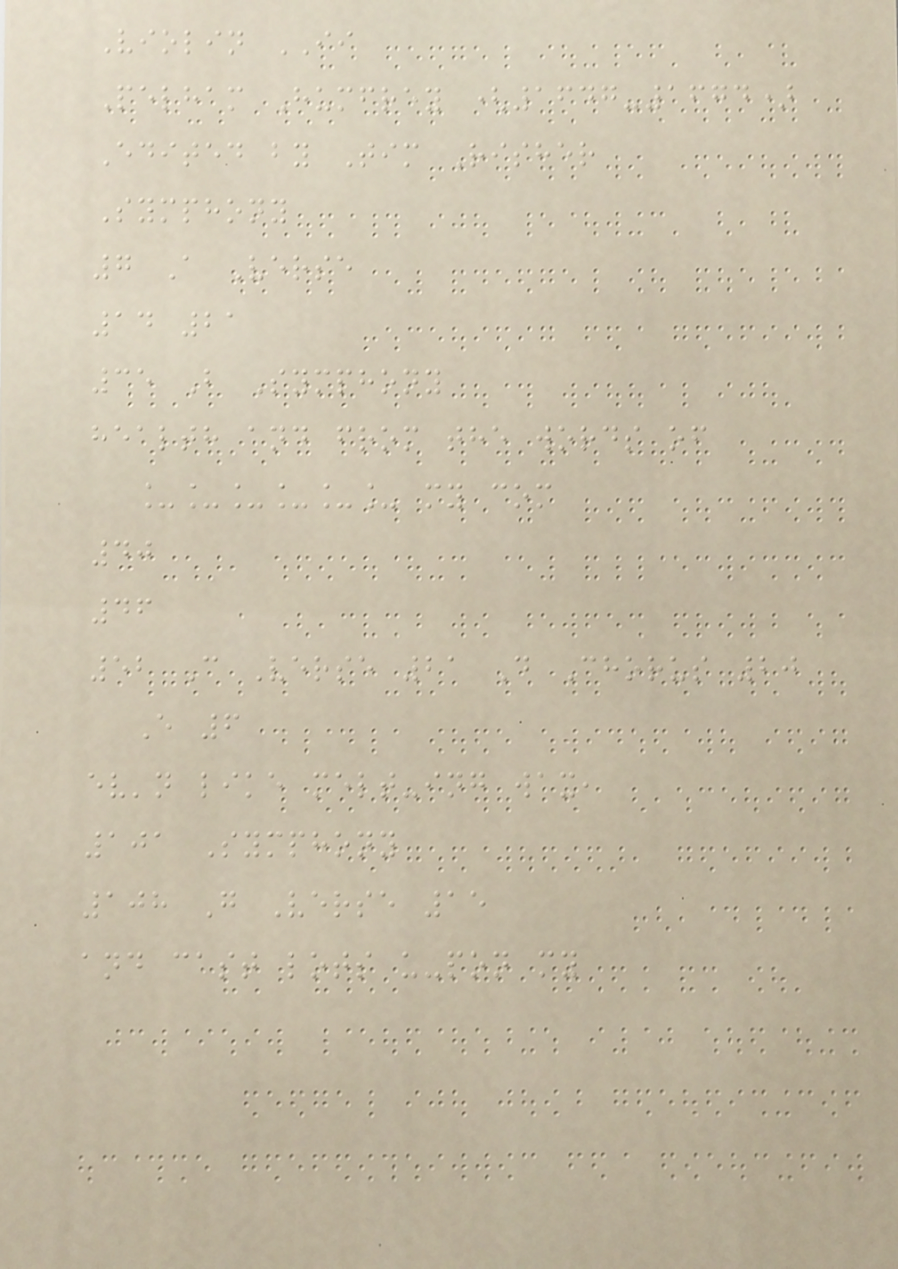Violin II
Pelham Humfrey (1647-1674)
Edited by Tim Risher
Symphony
7 A Verse
14 21
35 B Symphony
health and from the words of
______ my com
40
46
52 C Verse 21 D Chorus 20
E 6
ev'n like melt-ing wax,
101 Symphony
108 G Verse 15
and cast lots u-pon my
